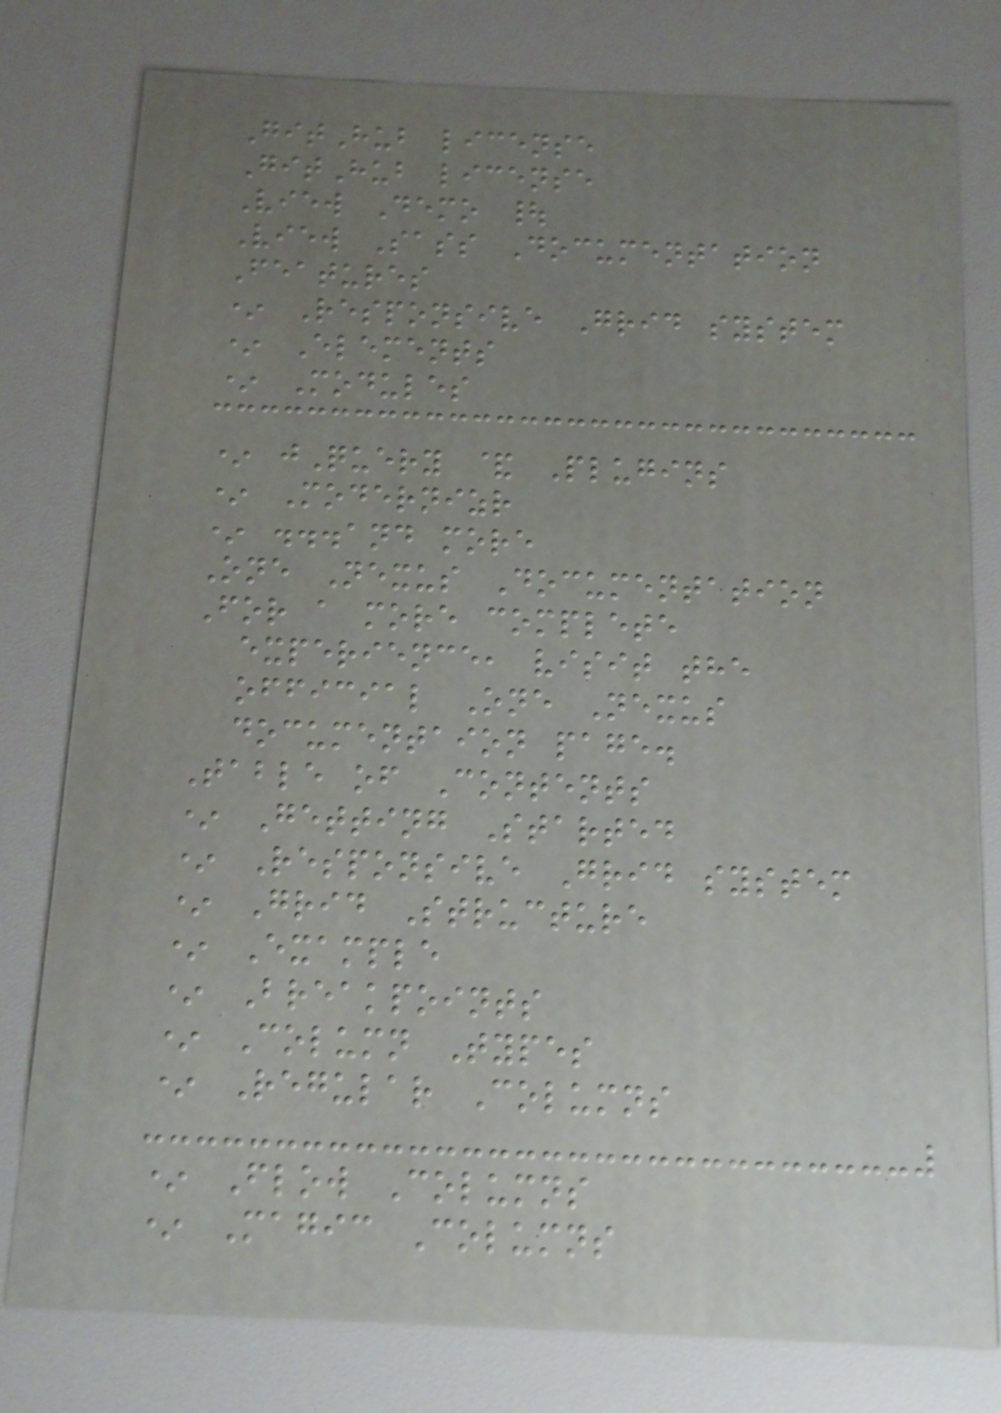GitHub license
GitHub license
View Demo |
View Sass Documentation
Features
* Responsive Grid system
* Elements
* Modules
* jQuery & Plugins
* Modernizr
* ...and more
One Nexus Documentation
For a more complete
experience, visit the
official One Nexus
documentaion page.
Table of Contents
* Getting Started
* Responsive Grid system
* Grid Structure
* Example
* Breakpoints
* Column Types
* Regular Columns
* Flow Columns
* Magic Columns
